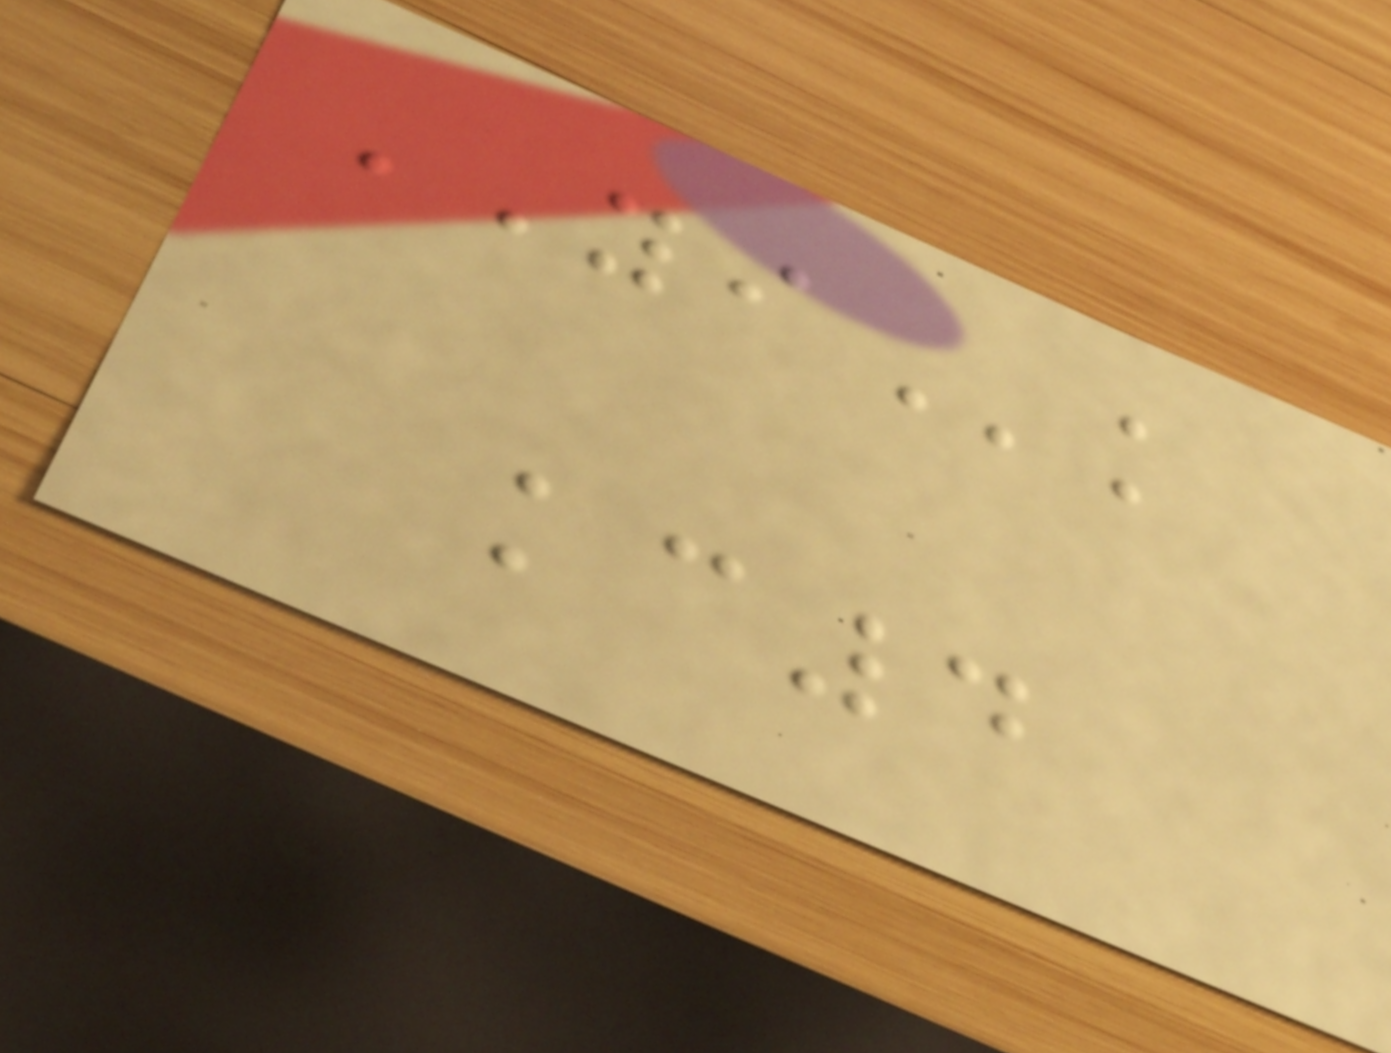YIk
kc4
